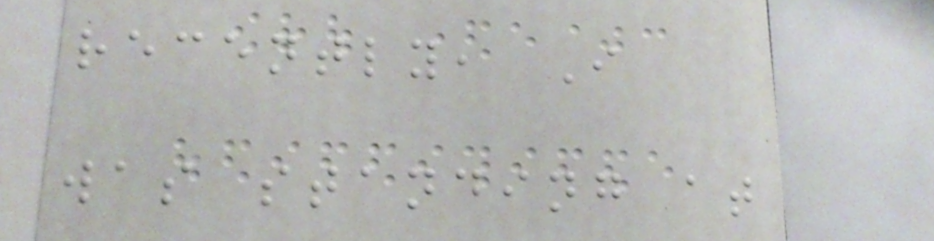recently, I
was standing at
